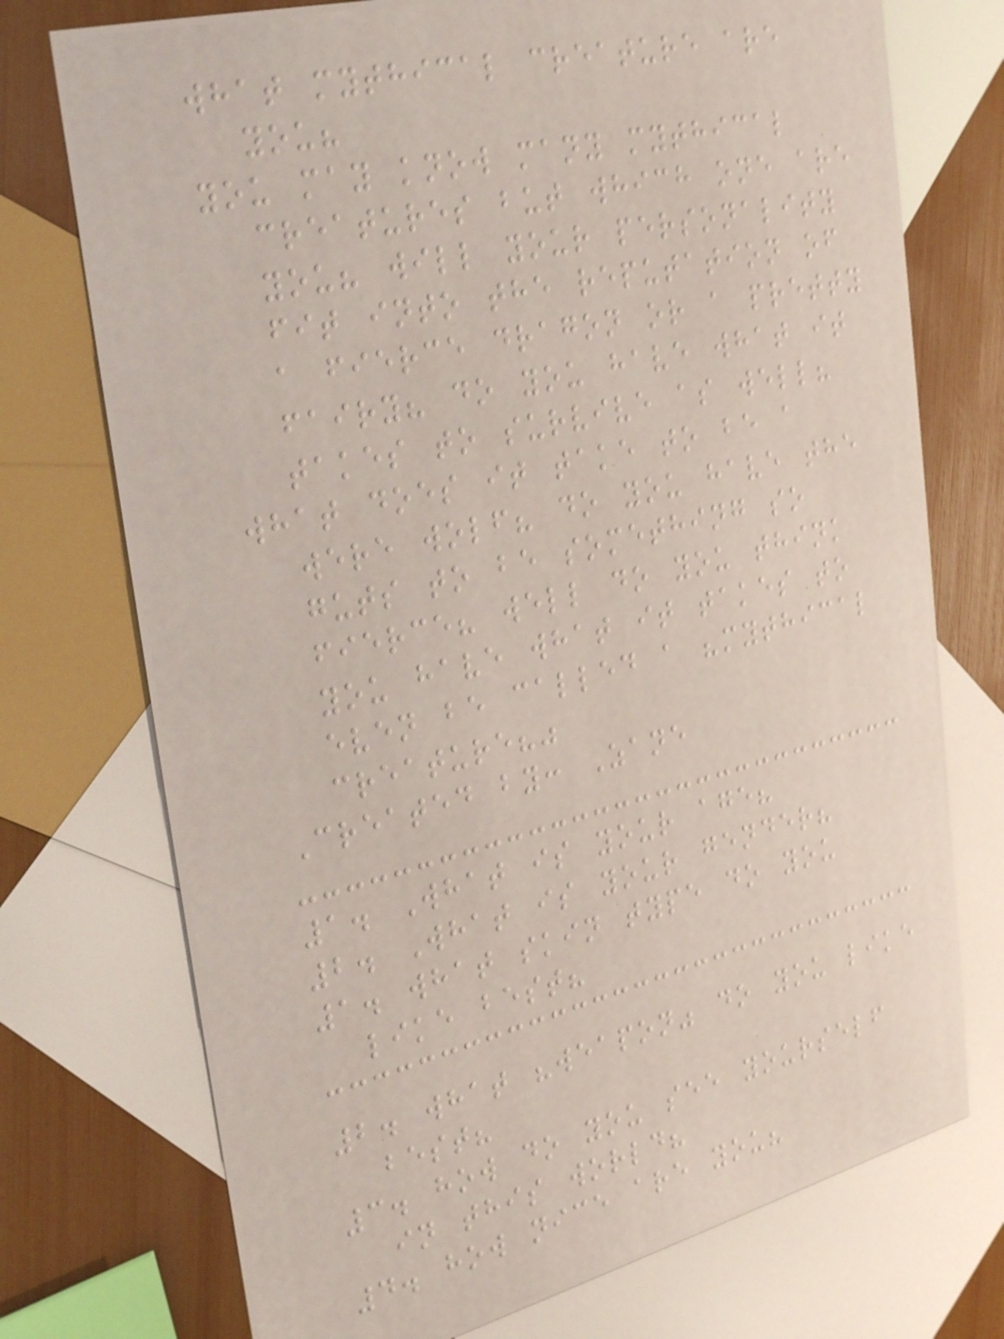what mythical creature are
you?
you may know many mythical
creatures but which one are
you? will your personality
fit into the reputation of
a fierce dragon or a pretty
fairy? do you have what it
takes to survive as well?
what does it take to be a
were wolf? do you have the
guts to be something so
fierce? well do you think
you have what it takes to
even be called a "mythical
creature?"
Created by: Zane
1. What is your age?
2. What is your gender?
1. what skin type do you
like best?
2. what "weapon" do you like
best?
3. how do you see yourself
in this world?
4. how nice are you?
